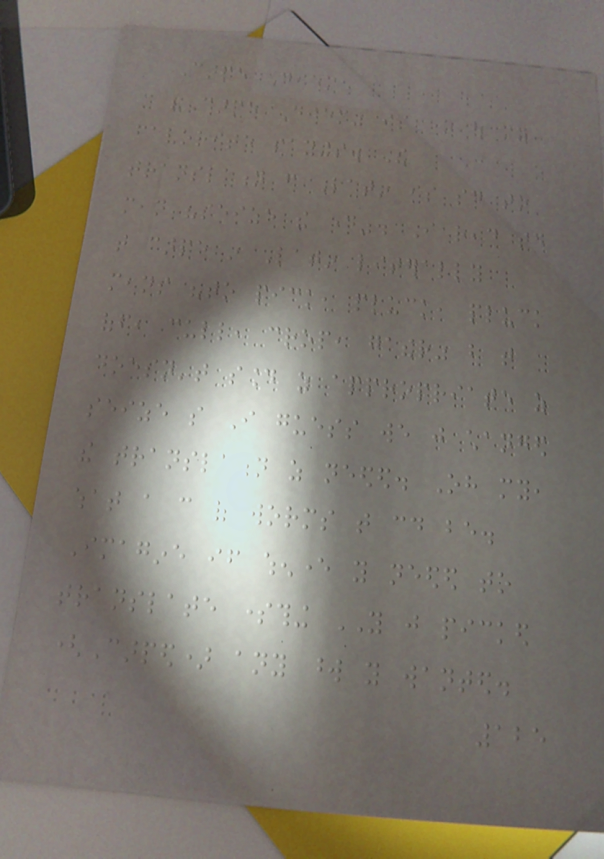Carpe Diem
"Carpe Diem" is one of my
favorite sayings. The
translation from Latin is said to
mean "seize the day". I read today
that carpe in Latin literally
means "to pick, pluck, pluck
off, cull, crop, gather" but that
doesn't sound as appropriate as
seize so I guess we just changed
the translation as needed. Oh my,
what a can of worms that could be.
Imagine if whenever you needed to
translate something YOU just picked
(Carped) any word you wanted.
125
